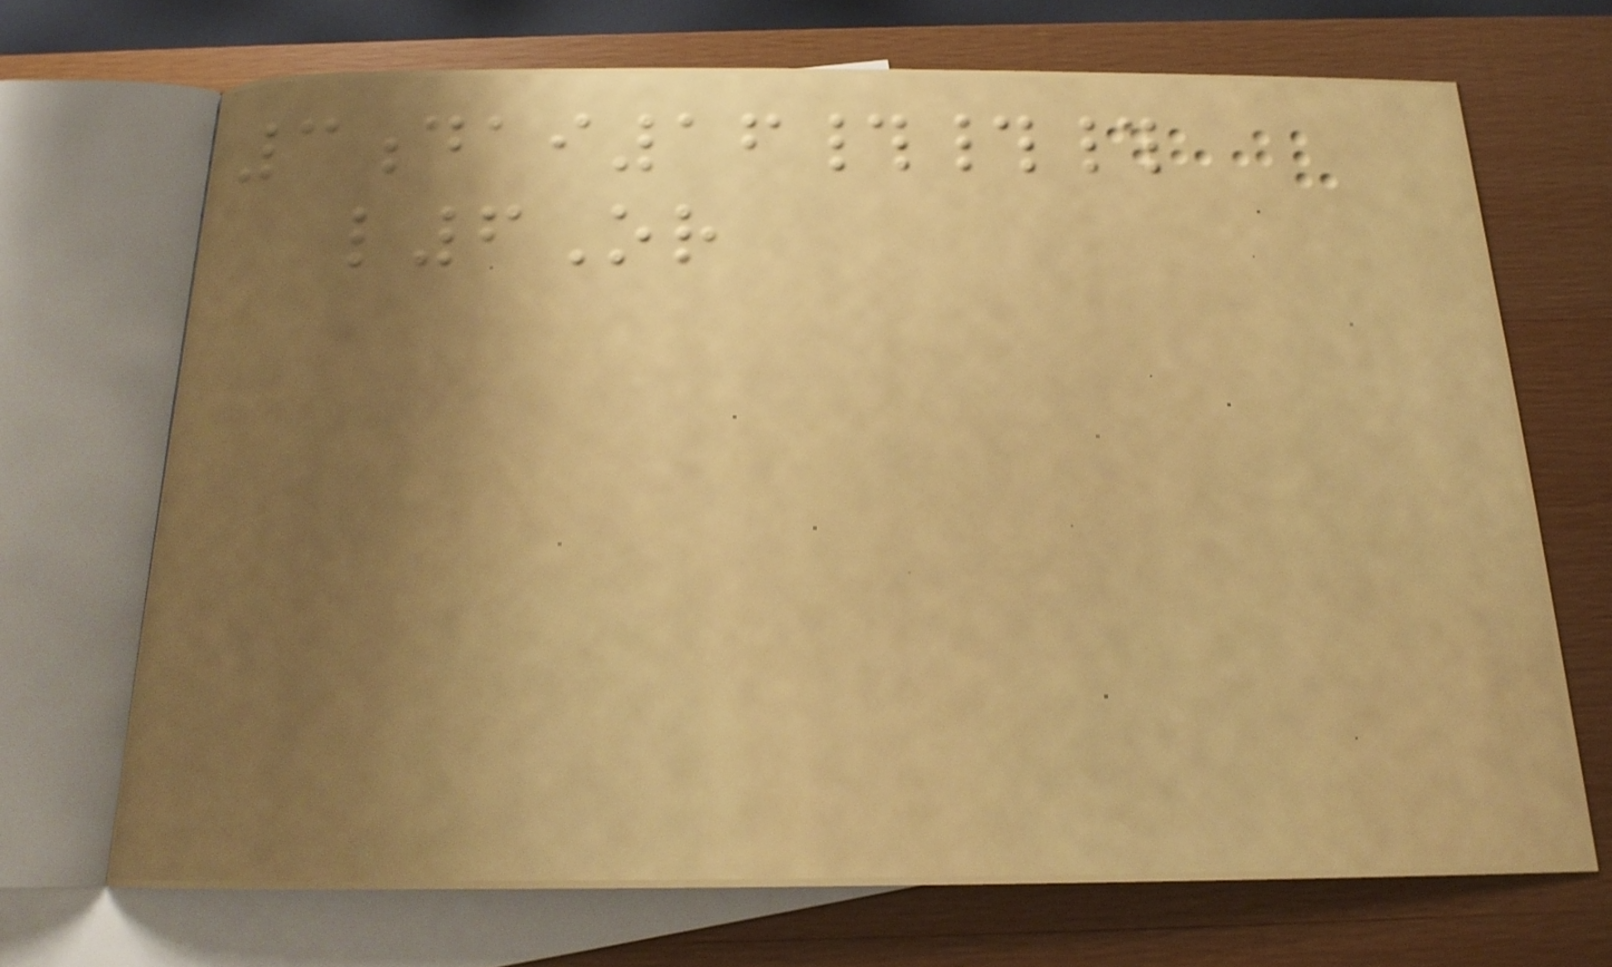3dai16###
l6Or
